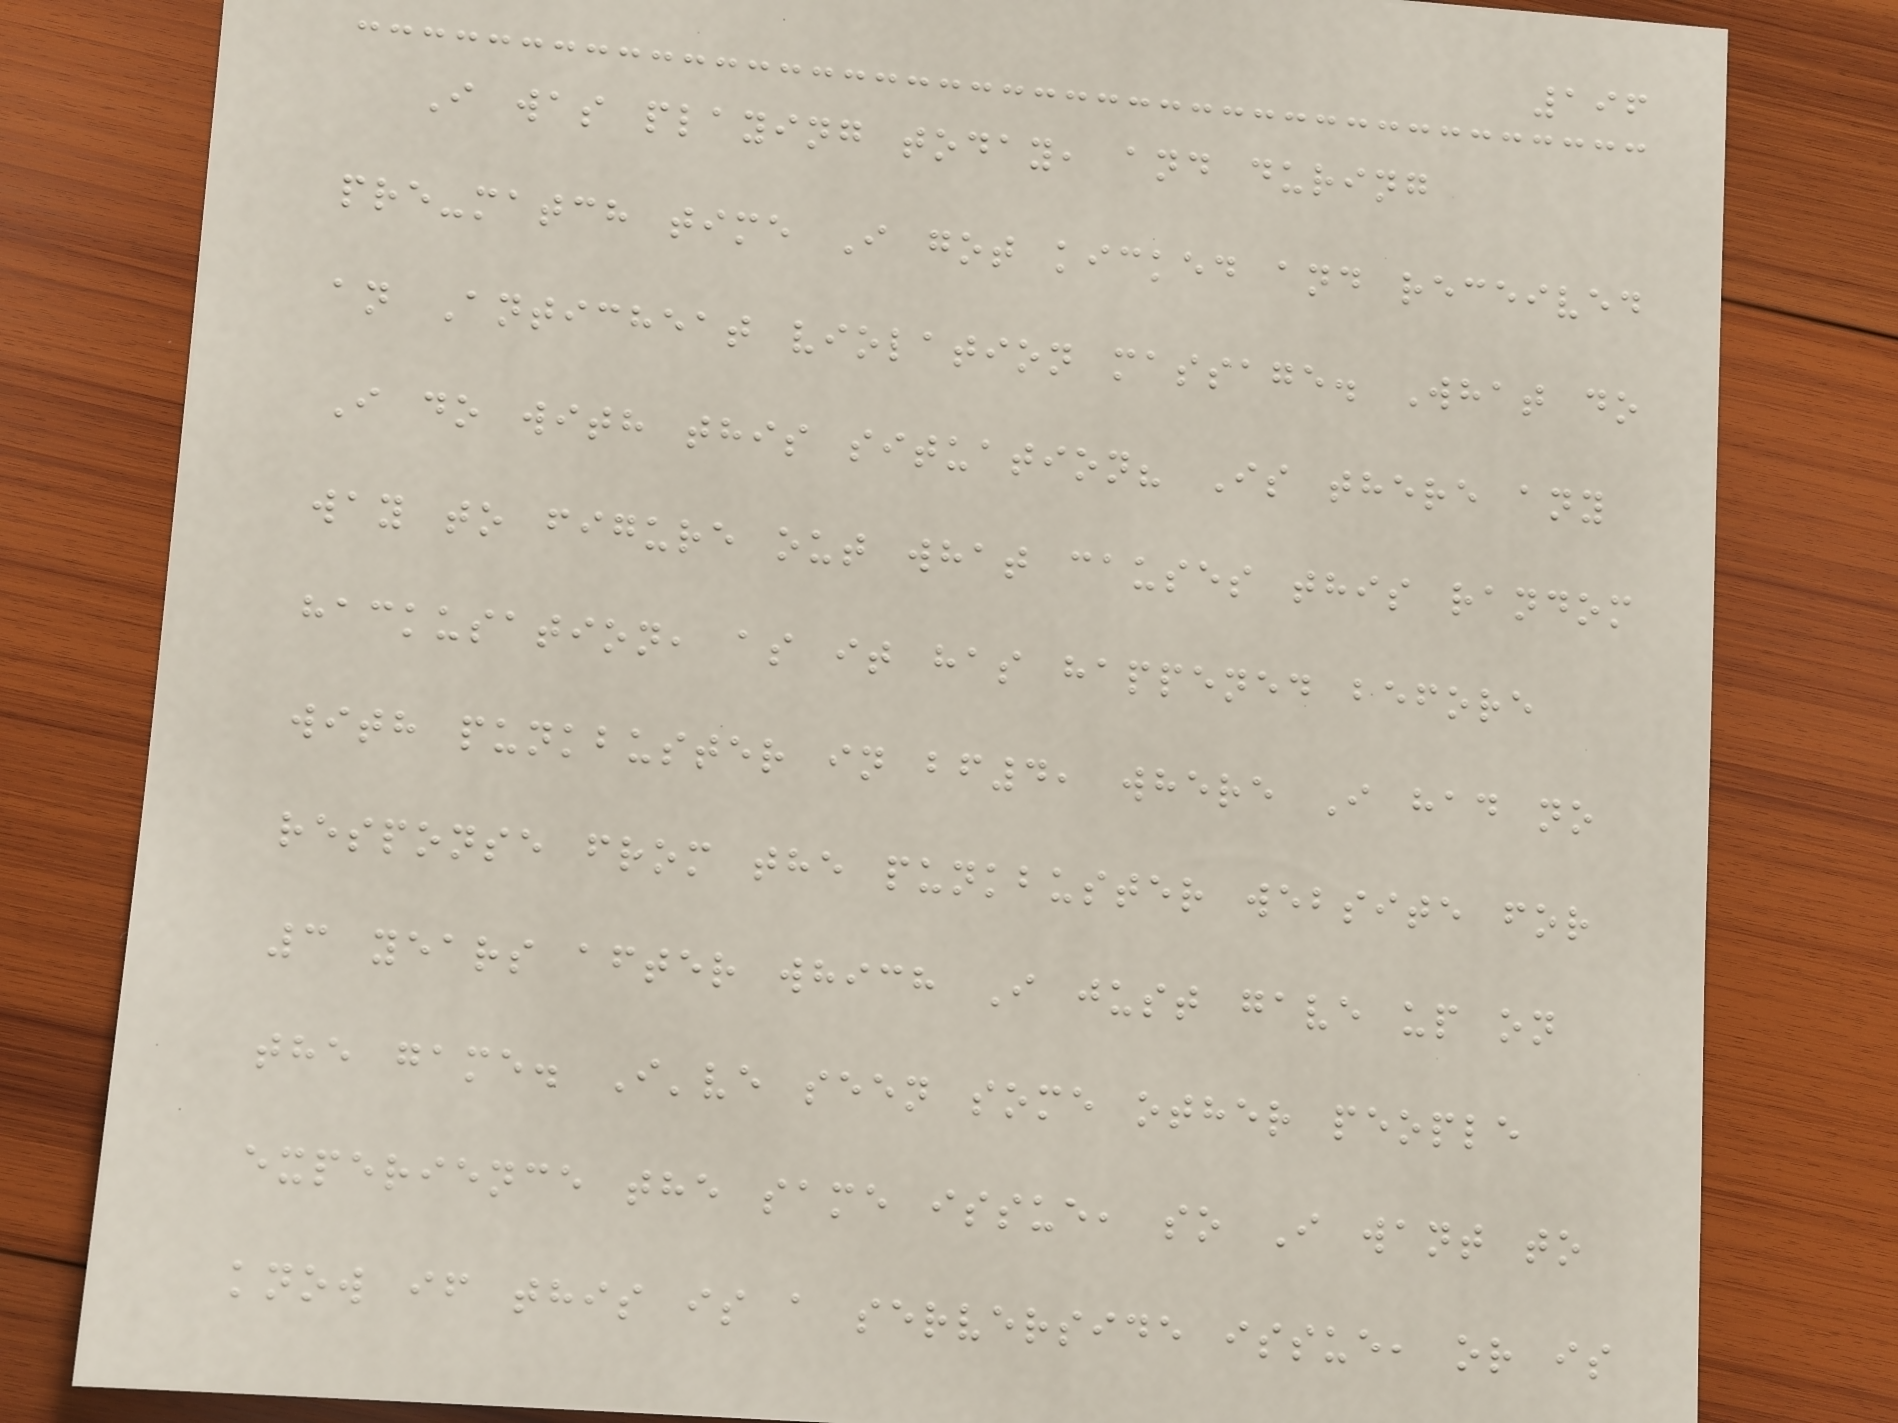196
I was playing today, and during
pre-match time I got kicked and received
an Anticheat violation massage. What do
I do with this situation? Is there any
way to figure out what causes this random
hackusation, as it has happened before
with punkbuster in bf4, where I had no
response from the punkbuster website for
3 years after which I just gave up on
the game. I've seen some other people
experience the same issue, so I want to
know if this is a serverside issue, or is
